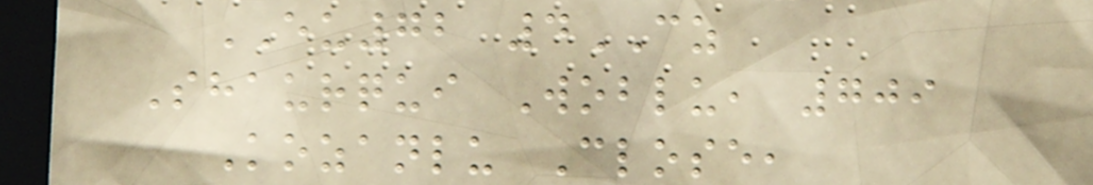EU72 4CZ
Shaurqui Woblu, 709
Kozanlu Close,
